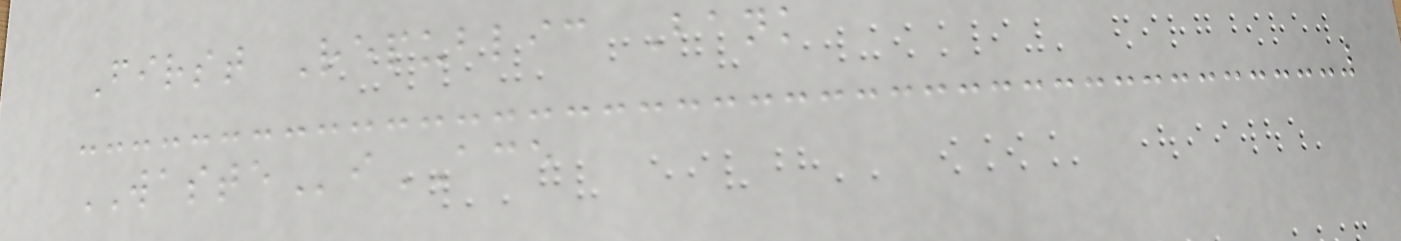First Republic Bank
WASTEiACE
